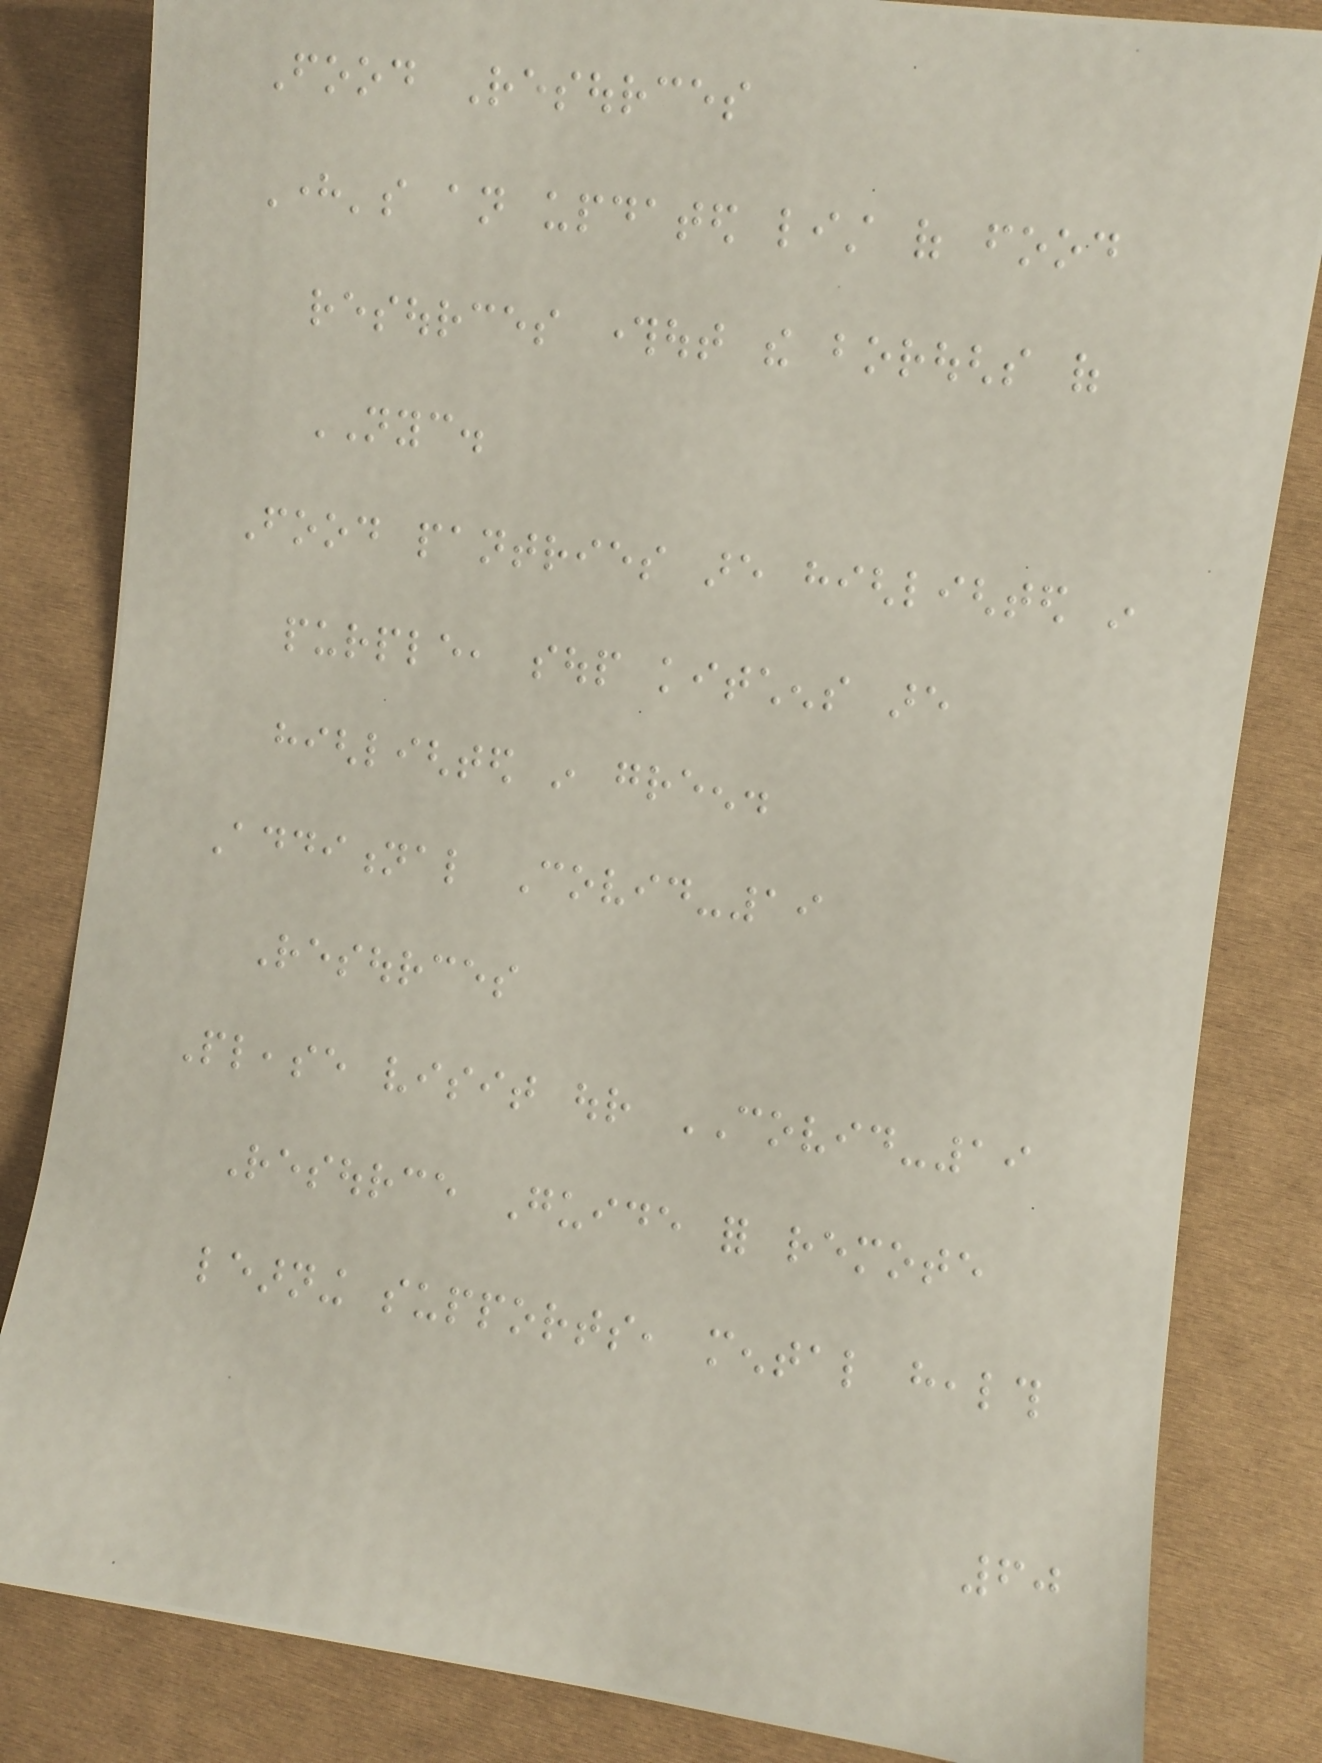Food Resources
Here's an updated list of food
resources throughout the boroughs of
NYC.
Food pantries are highlighted in
purple, soup kitchens are
highlighted in green.
Additional Covid-19
Resources
Please visit our COVID-19
Resource Guide for remote
learning supports, mental health
60
